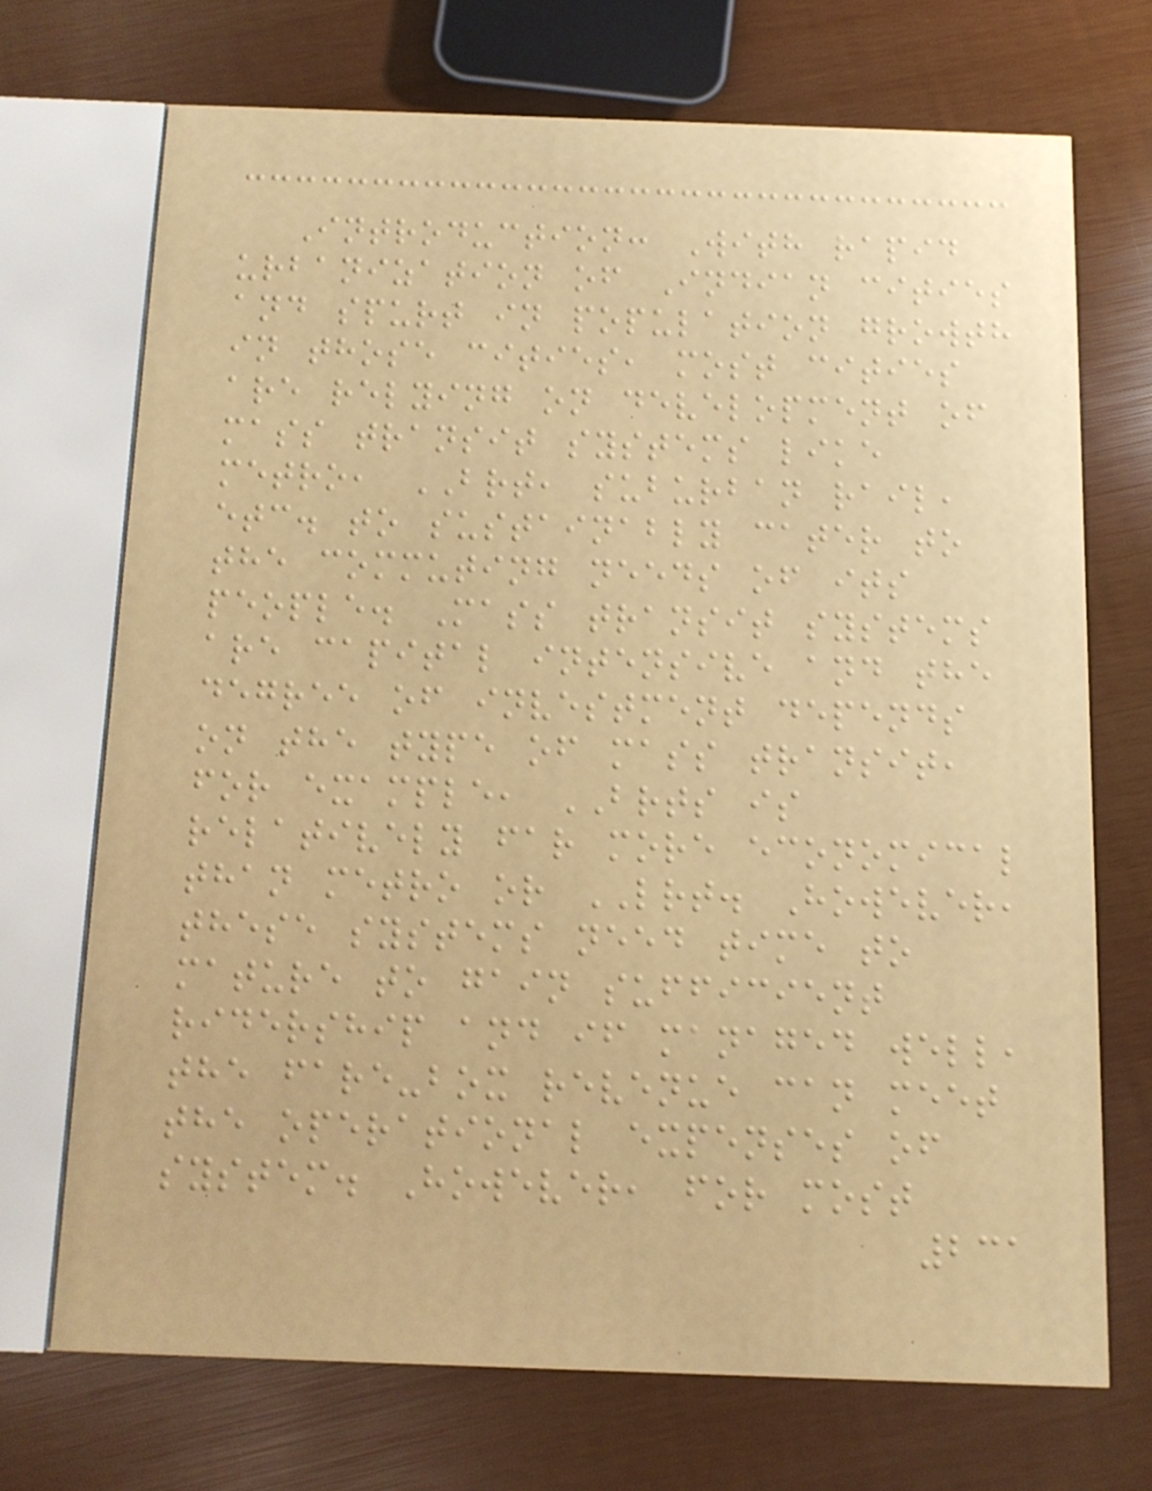Introduction: With rapid
urbanization of Indian cities
and spurt in population growth
in those cities, most cities
are relying on development of
mass transit systems like
metro, BRT, suburban rail,
etc. to sustainably cater to
the commuting needs of its
people. Mass transit systems
are capital intensive and the
degree of investment depends
on the type of mass transit,
for example, BRTS is
relatively far more economical
than metro or LRT. However,
these systems need time to
mature to gain sufficient
ridership and if managed well,
the fare-box revenue can meet
the operational expenses of
system. However, for most
231
